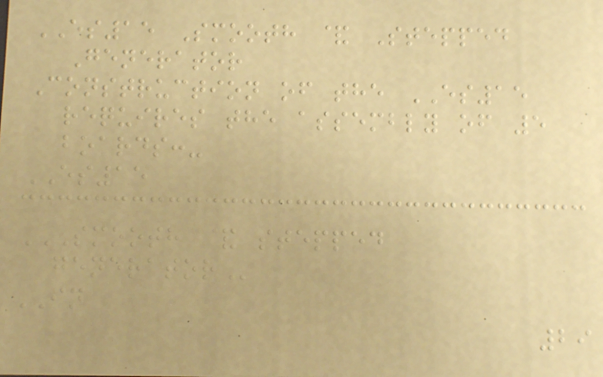ES15 Smooth & Stepped
Generator
Construction of the ES15
requires the assembly of 5
boards:-
ES15
SMOOTH & STEPPED
GENERATOR
IN
29
